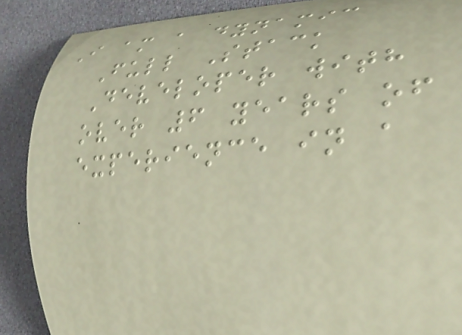I am a dynamic
Full Stack
Developer with
over 6 years of
experience in a
